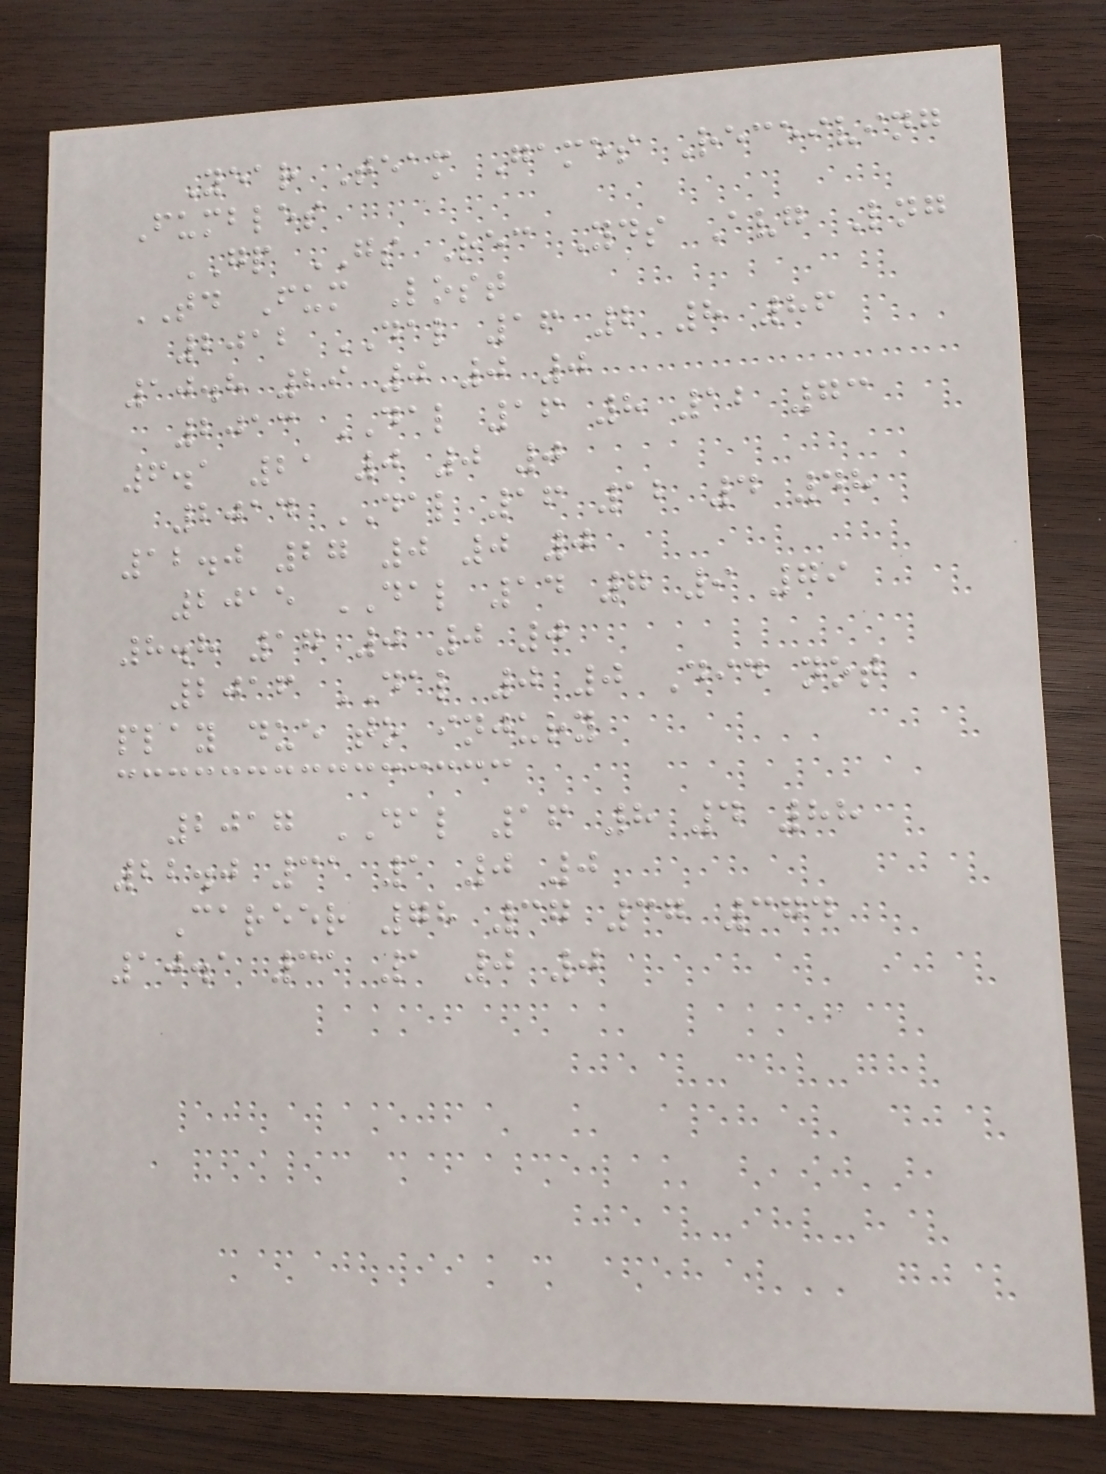Year Team Games Receiving
Fumbles
GP GS Rec Yds Avg Lng
TD Fum Lost
2012 DAL 16 2 8 86
10.8 29 0 0 0
2013 DAL 16 8 12 73
6.1 21 0 0 0
2014 DAL 16 12 4 48
12.0 27 0 0 0
2015 DAL 14 7 9 79
8.8 17 0 0 0
2016 DAL 0 0 Did not
play due to injury
2017 DAL 16 8 4 88
22.0 31 1 0 0
Career 78 37 37 374
10.1 31 1 0 0
